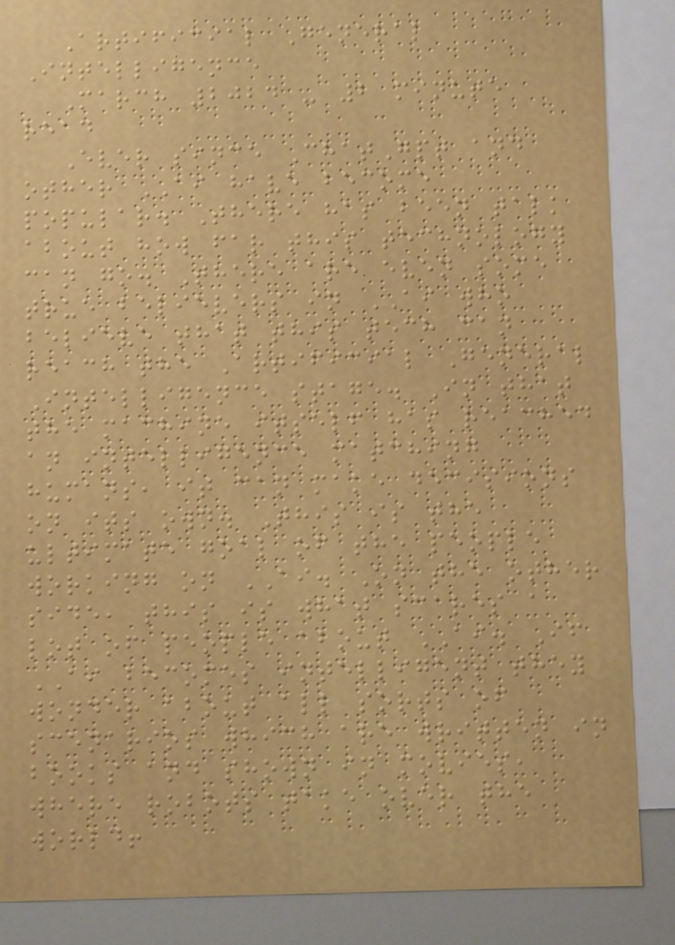Artificial General
Intelligence
March 2024 - 2 minute
read
Ever since ChatGpt and
other AI have become
popular. There has been talk
about how far this technology
can go. There are even some
true believers in AI who
believe that this tech can
reach the Artificial General
Intelligence stage. In that
the machine itself has reached
an intelligence matching
humans, it can make decisions
on its own. This is the
ultimate goal of the people
working on AI. On the other
side, this is what scares a
lot of people about AI. If
AI becomes intelligent they
wonder about all sorts of
scenarios which are written in
books and shown in movies,
where robots take over the
world!
